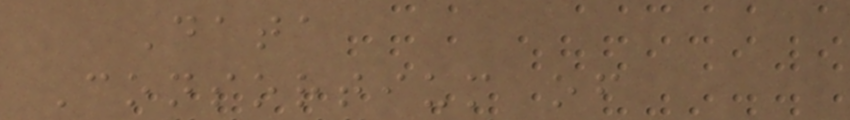Data
Consortium of
